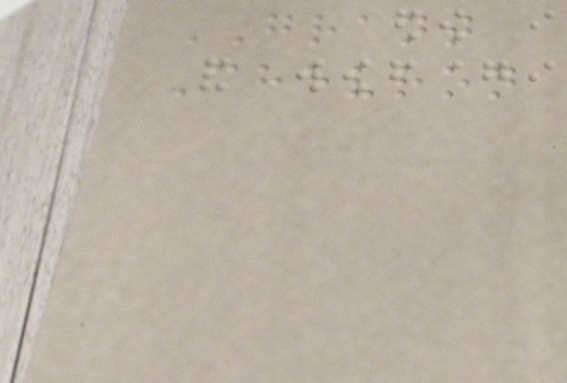GRANT
Chevron
